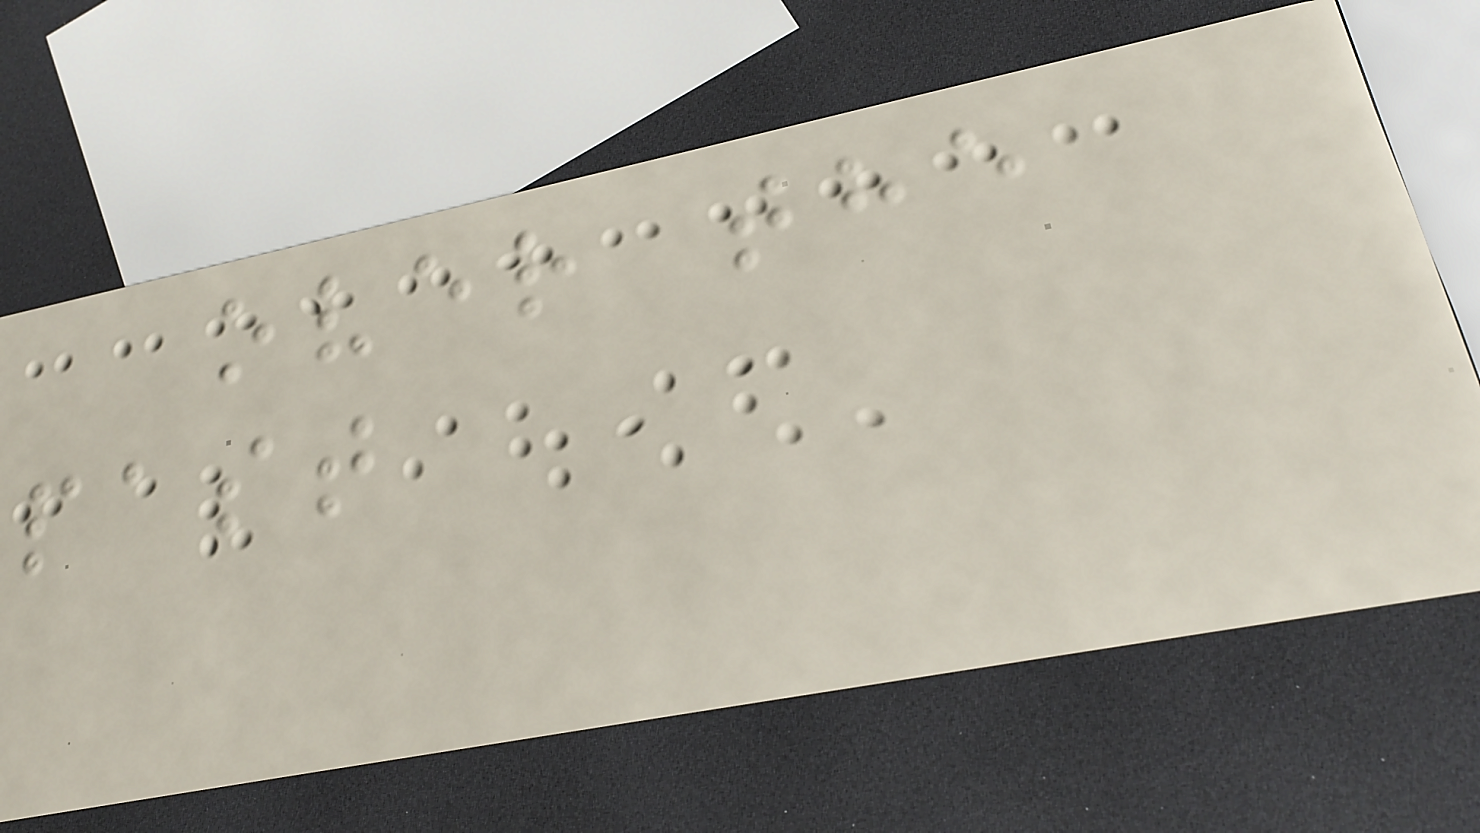over the
past
